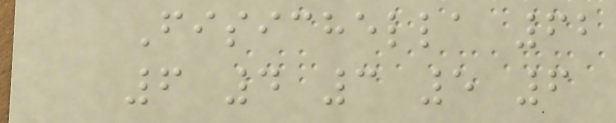Fisichella 62
6 4 3 5 6
